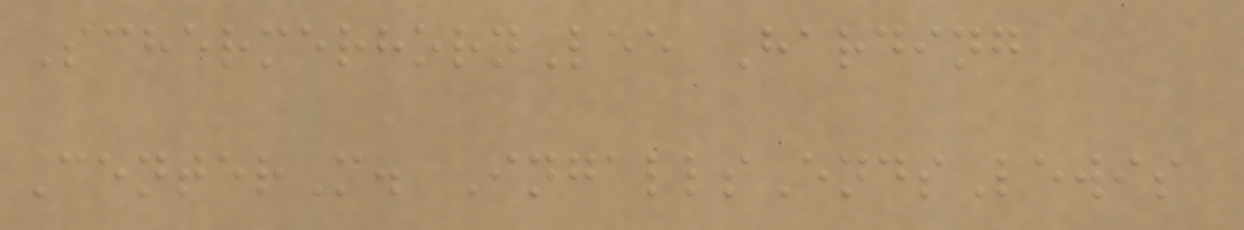SchermerhornLee Harding
CenterM. IngallsEndsLewis
